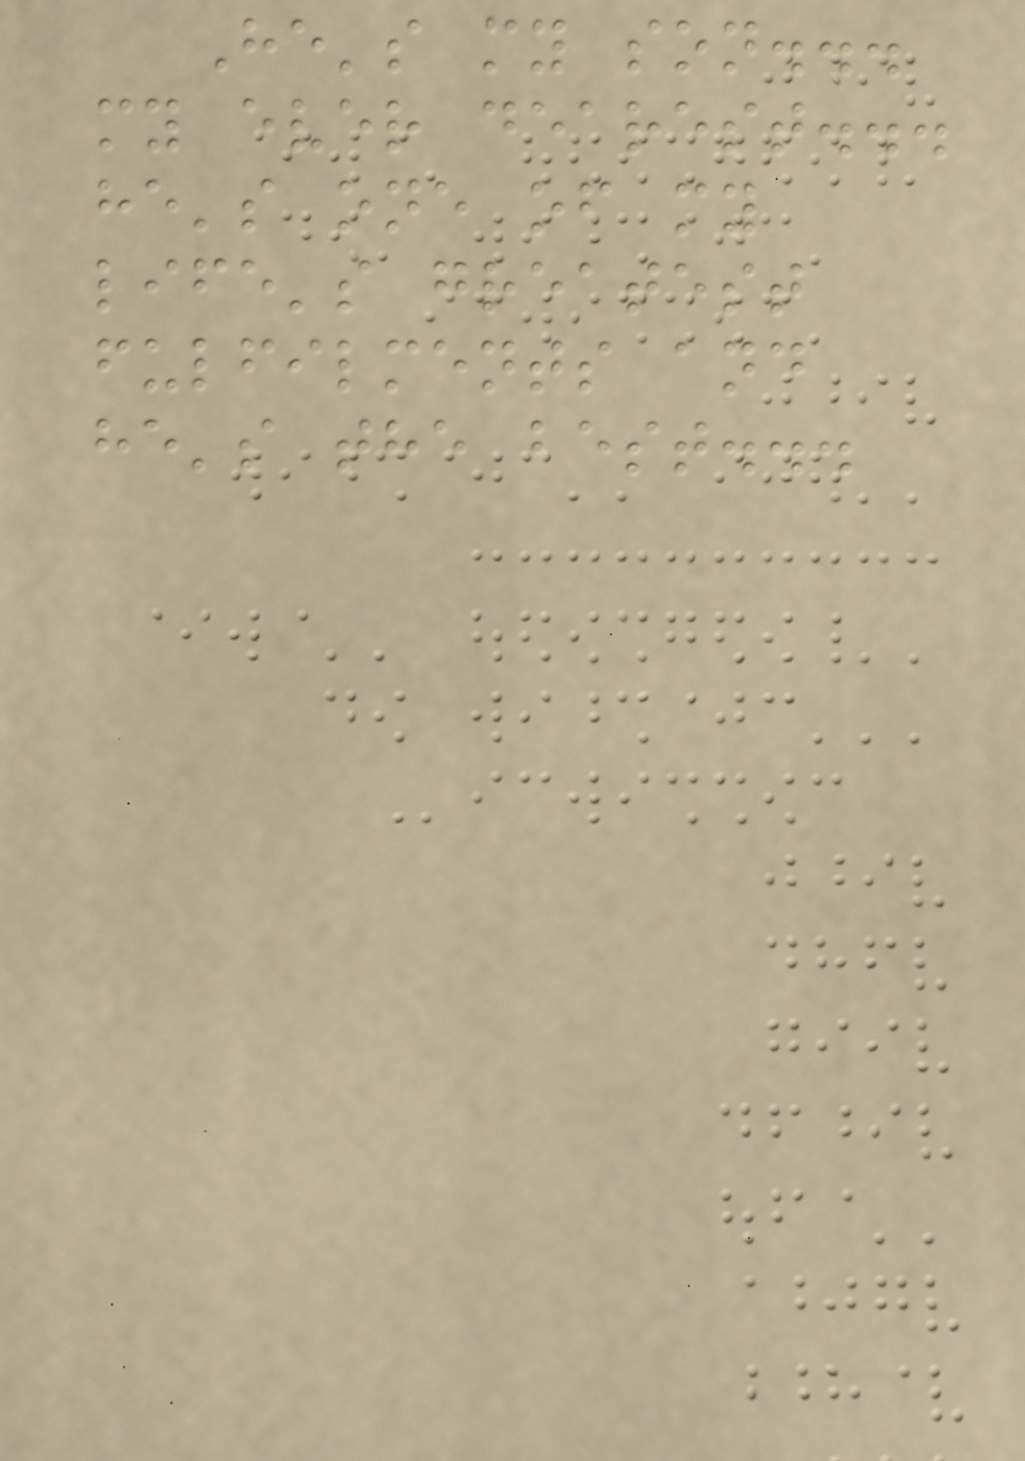He's my son...
my ever dearest...
he's one of my
life's greatest
fulfilments and
he's the best...
